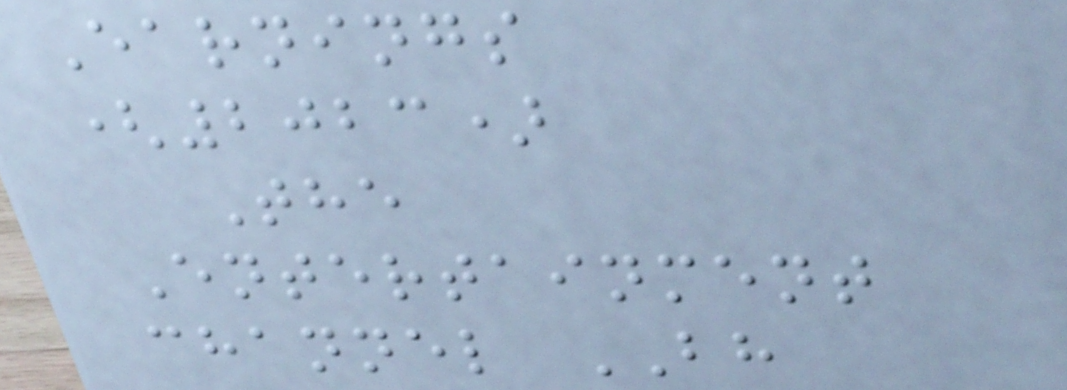Earnings
(2023)
The
Entertainment
channel BH
